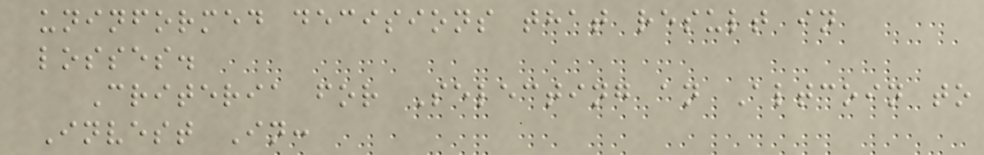uninformed decisions that result in
losses.
Criteria for Selecting an Altcoin to
Invest In:
